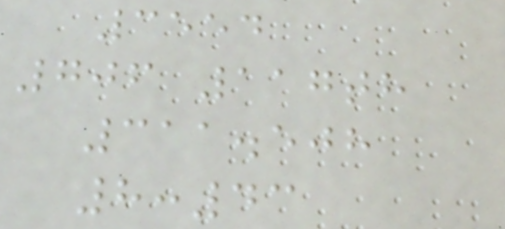3554
706 117th
311.508
8:43
